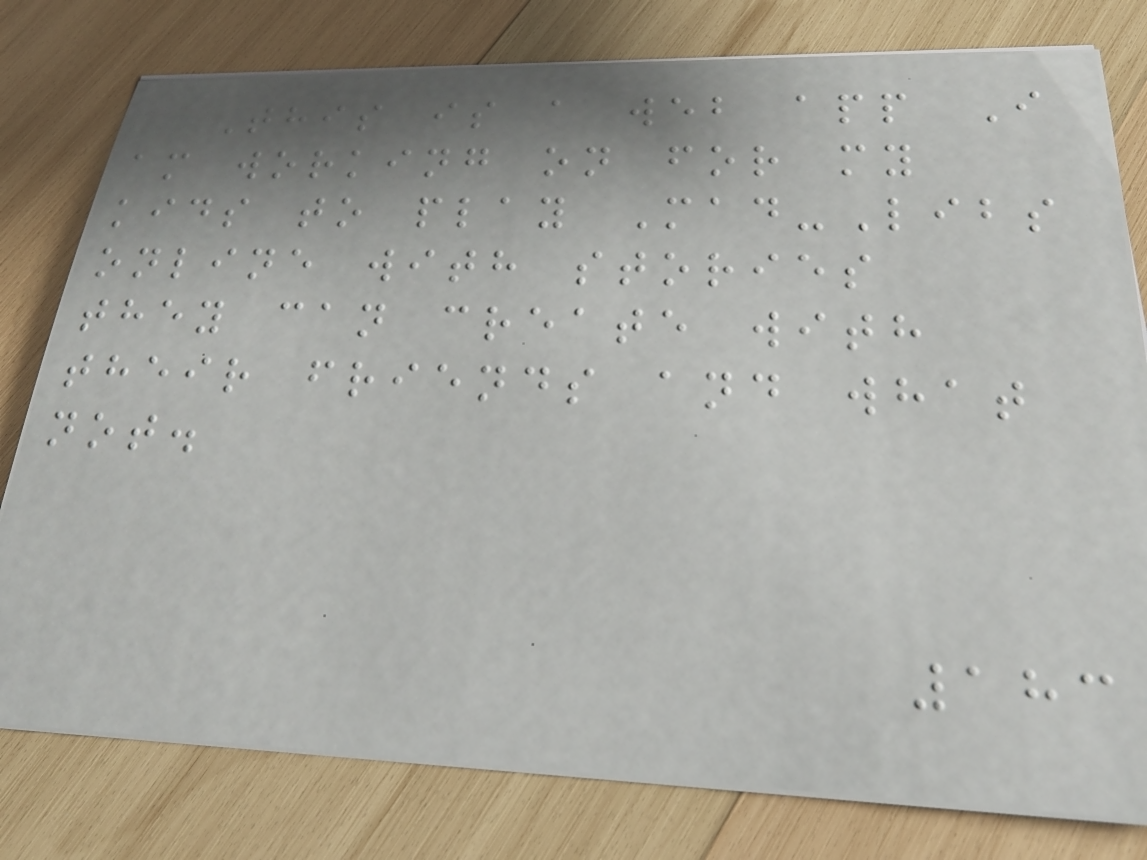This is a web app I
am working on for my
kids to play Mad-Libs
online with stories
they can create with
their friends and what
not.
183
